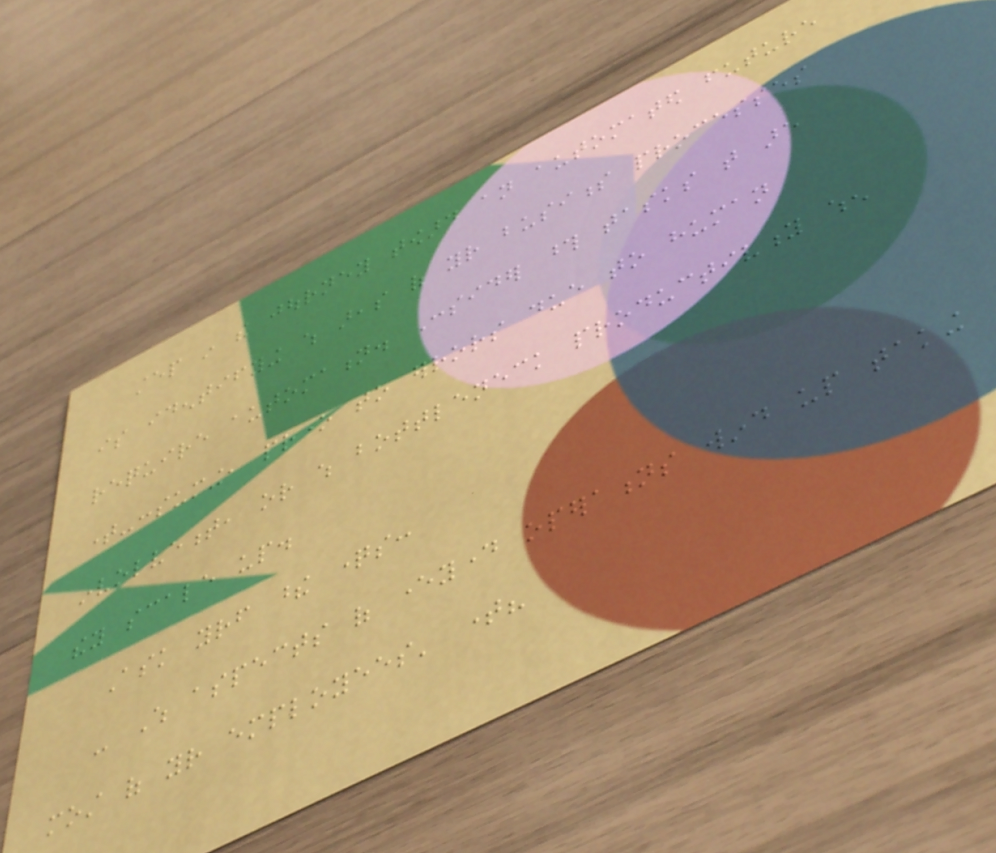step in the journey toward an automated future
is identifying which areas of your business processes
require automation. Consider those tasks that are
time-consuming, prone to errors due to human
involvement, or which bottleneck productivity when
they scale up.
Ask yourself these questions:
- Which aspects of everyday operations wind up taking
most of your employees' time?
